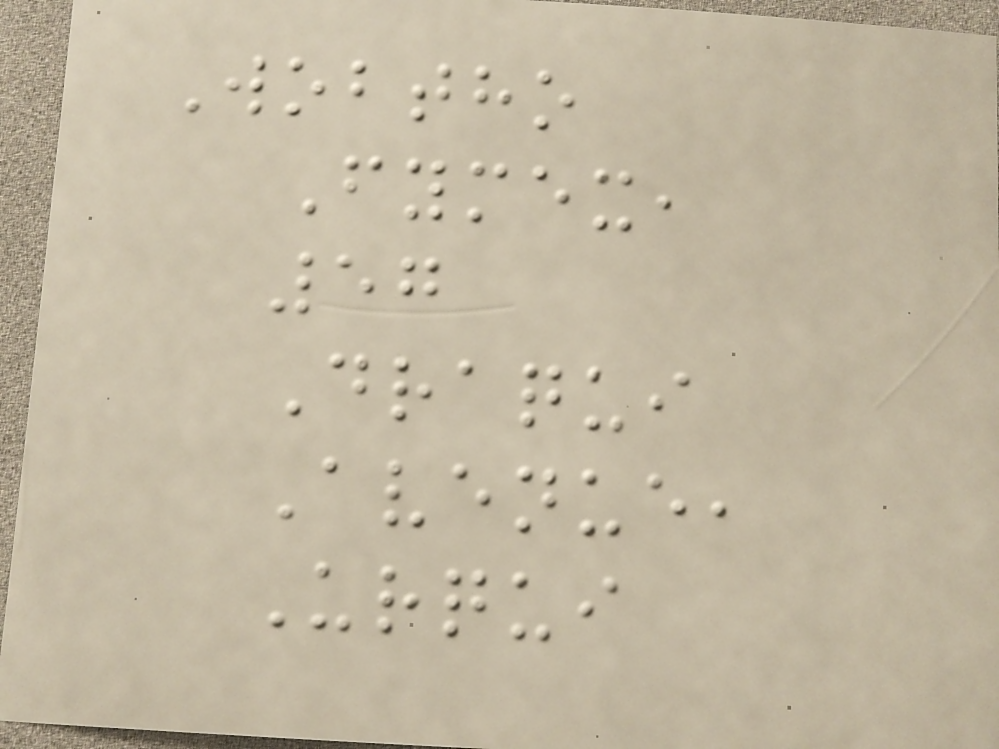Wobtho
Fymex,
57
Draqui
Avenue,
Urqui
